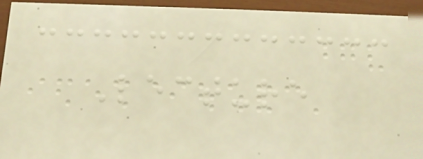Lecture
